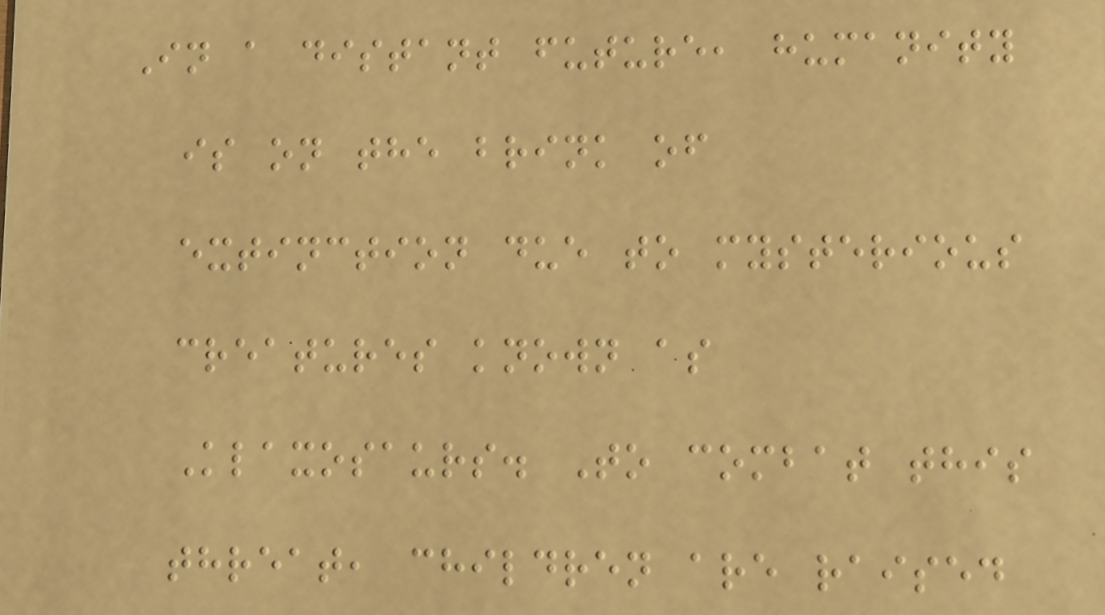In a distant future, humanity
is on the brink of
extinction due to mysterious
creatures known as
Klaxosaurs. To combat this
threat, children are raised
